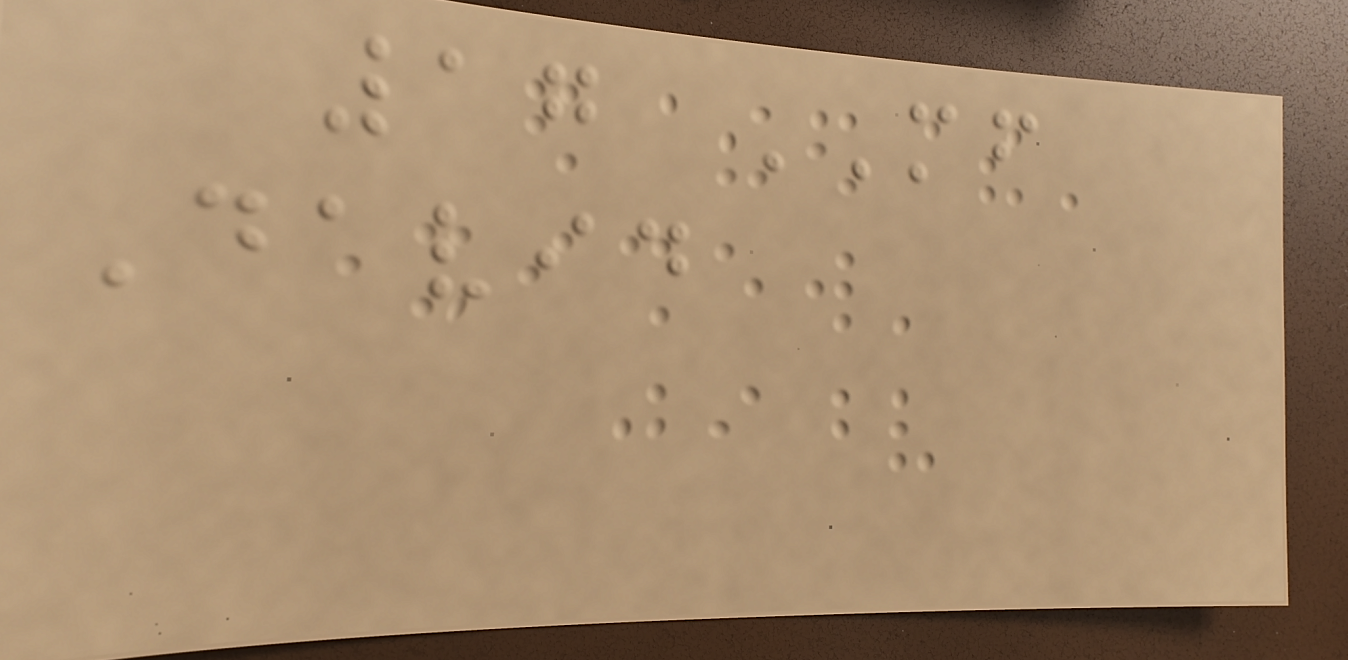17 MF
David
